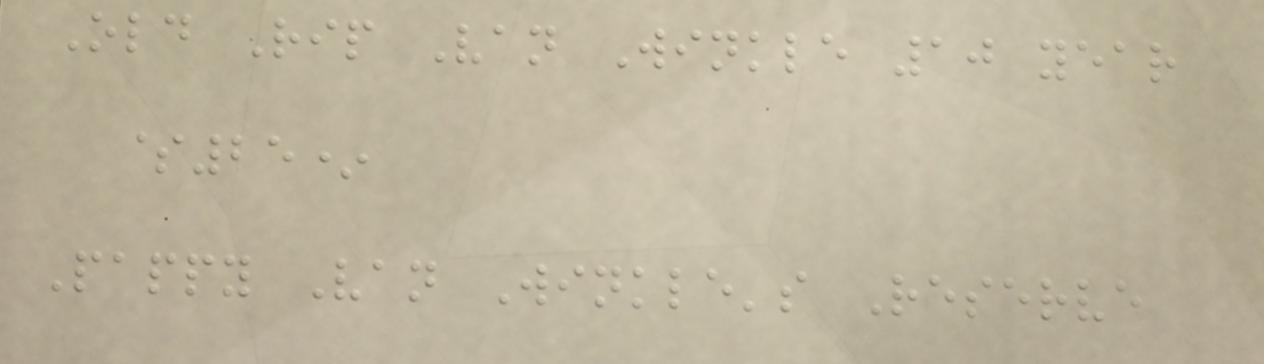Old Rip Van Winkle 10 year
$25*
Pappy Van Winkle's Reserve
